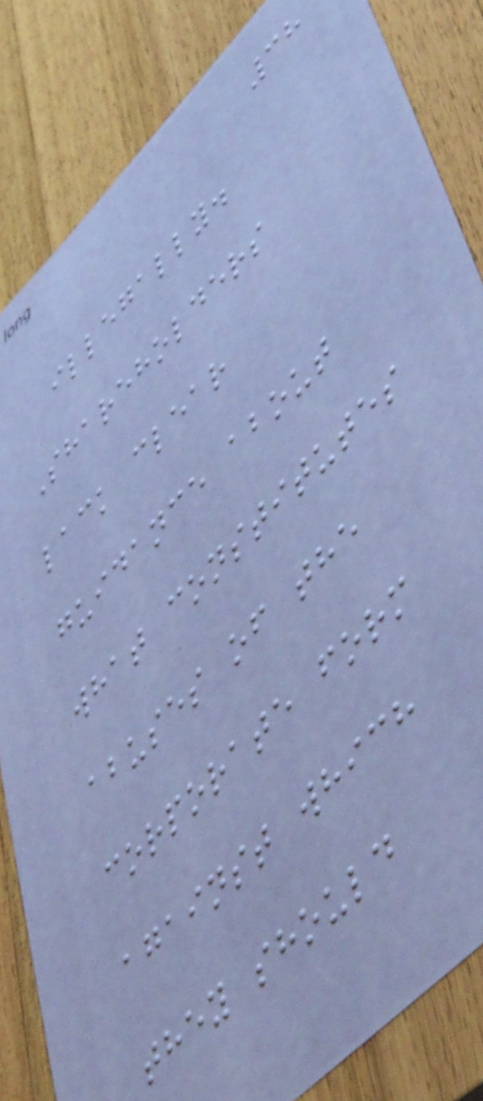38
illegally.
Shareholders
lack clear
guidance about
what constitutes
abuses of the
corporate form
against which
they should
